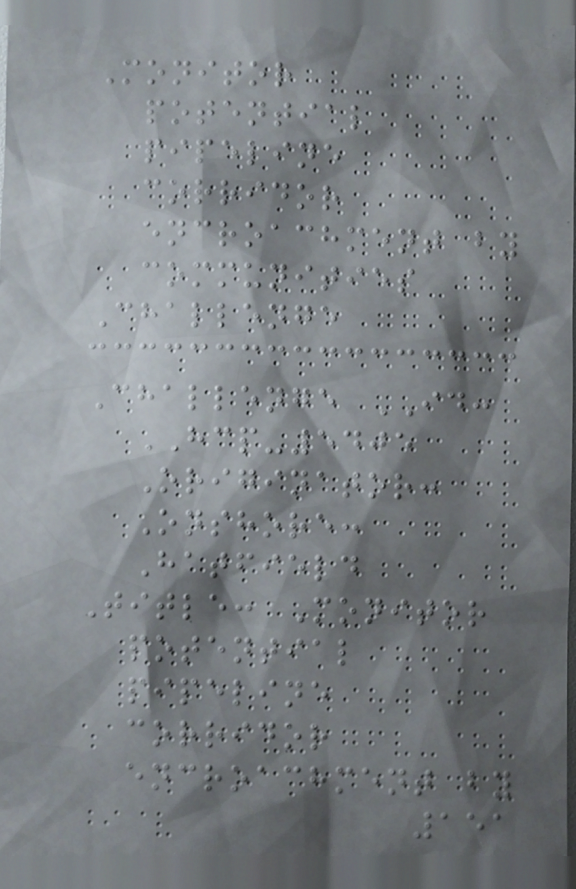Monitor
potential
pipeline
corridor
encroachment by
communities
Challenge
Challenge ID:
HCP-5405
Originator:
Onshore:
Hatfield
Title: Monitor
potential
pipeline
corridor
encroachment by
151
